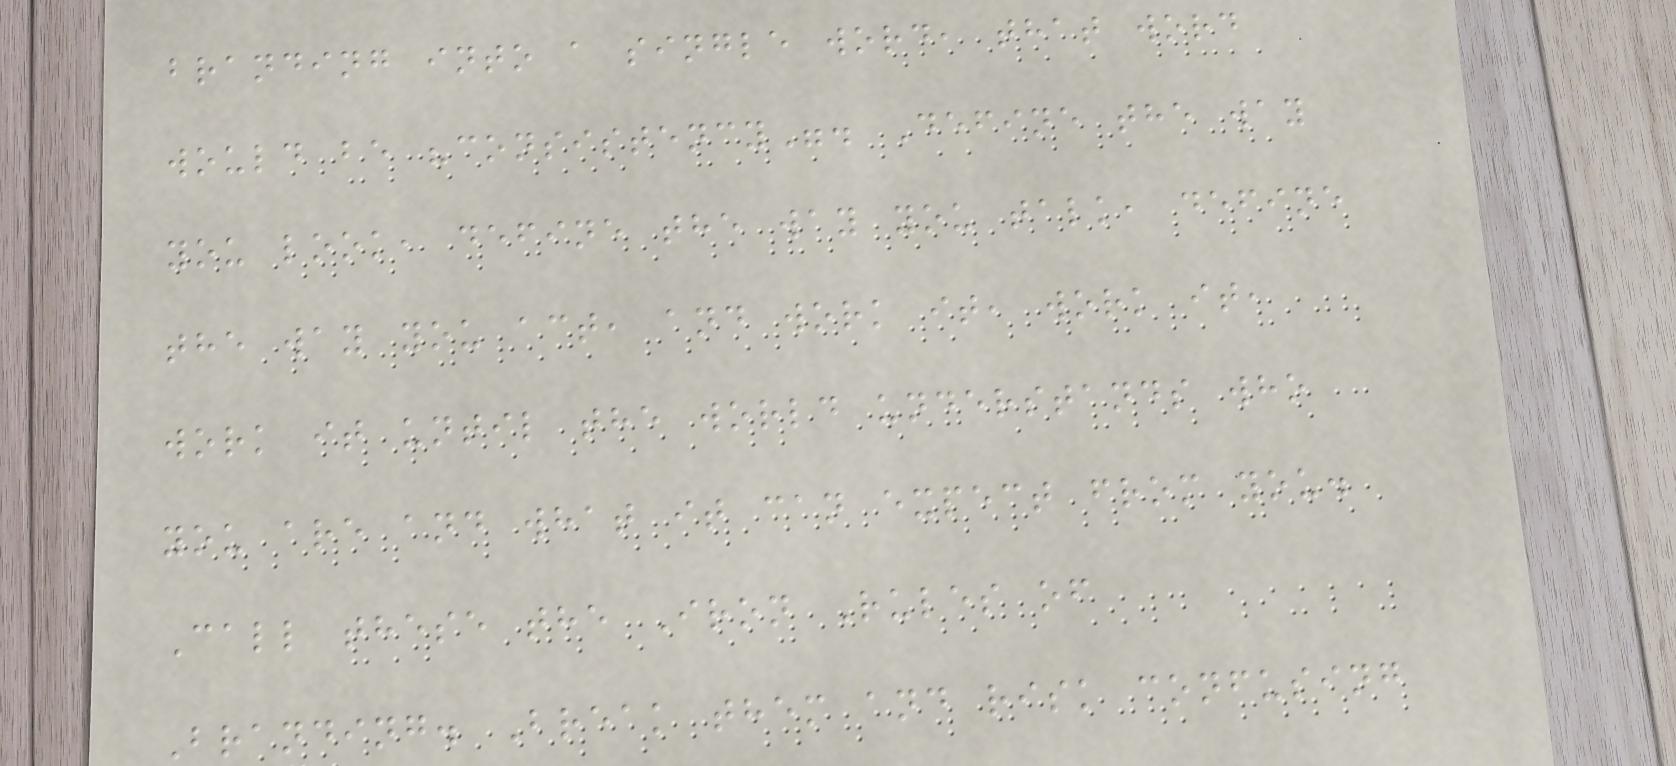branding into a single word, that word
would be "consistency". Define the way
you look, define the way you talk, define
the way you act, and work it, work it,
work it until the world understands who
you are and what it can expect from you.
Call these the Iron Rules of
Branding. Break them and risk confusing
